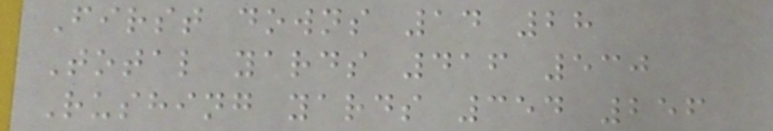First downs 14 28
Total yards 416 530
Rushing yards 354 256
